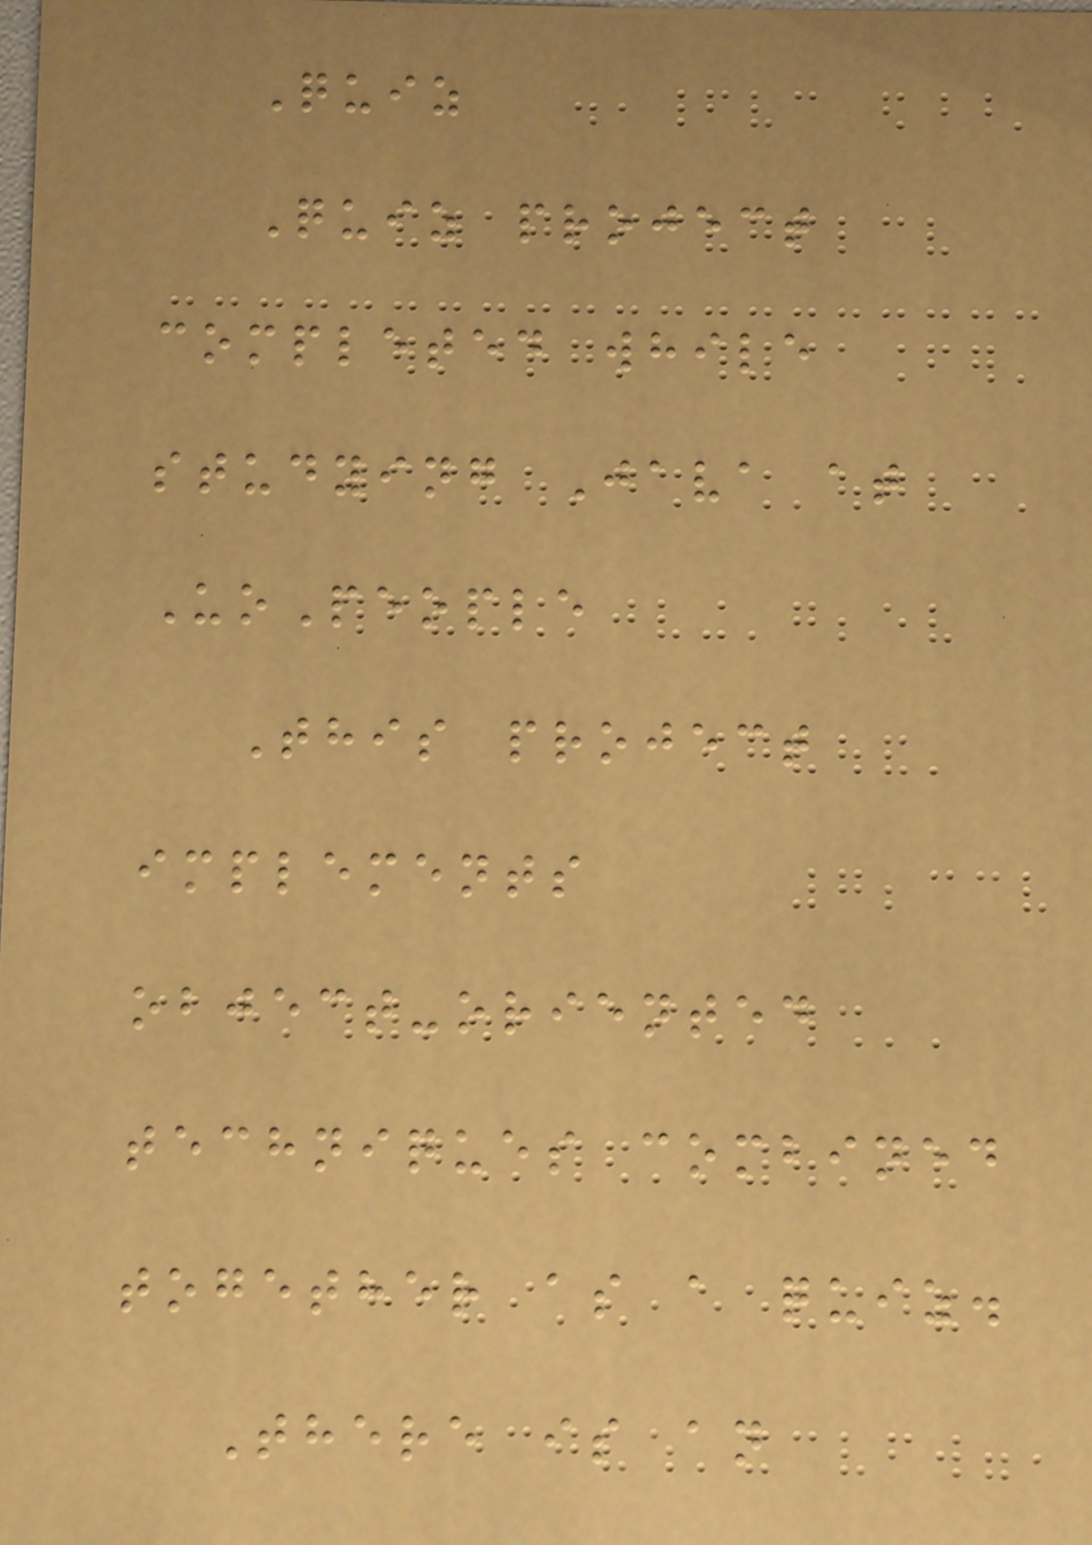Quiz
Quiz project
completed while
studying Java at
UoPeople
This project
implements
object-oriented
techniques combined
together as a quiz.
There is an
